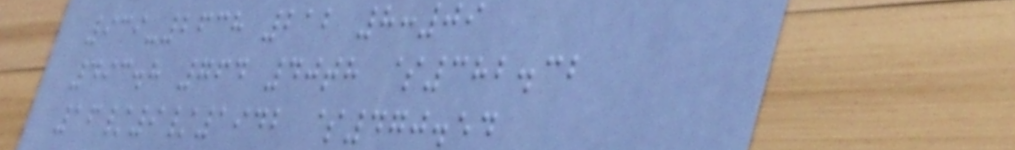939-2638 212 8:09
493.8 764 40th $382.32
16/9/1942 $470.54
